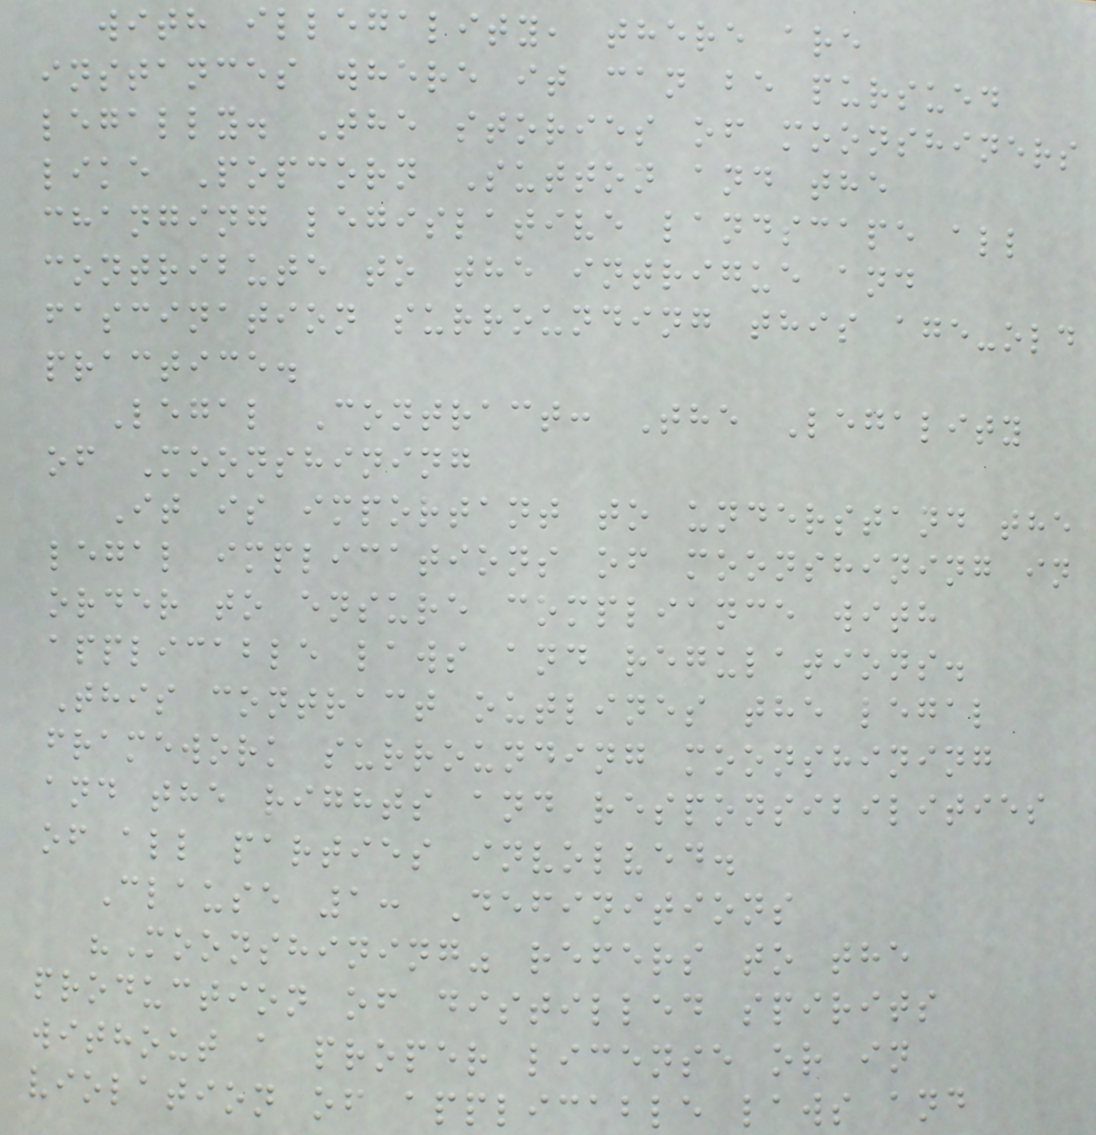with illegality, there are
instances where it can be pursued
legally. The stories of moonshiners
like Popcorn Sutton and the
changing legislative landscape all
contribute to the intrigue and
fascination surrounding this age-old
practice.
Legal Contract: The Legality
of Moonshining
It is important to understand the
legal implications of moonshining in
order to ensure compliance with
applicable laws and regulations.
This contract outlines the legal
framework surrounding moonshining
and the rights and responsibilities
of all parties involved.
Clause 1: Definitions
"Moonshining" refers to the
production of distilled spirits
without a proper license or in
violation of applicable laws and
